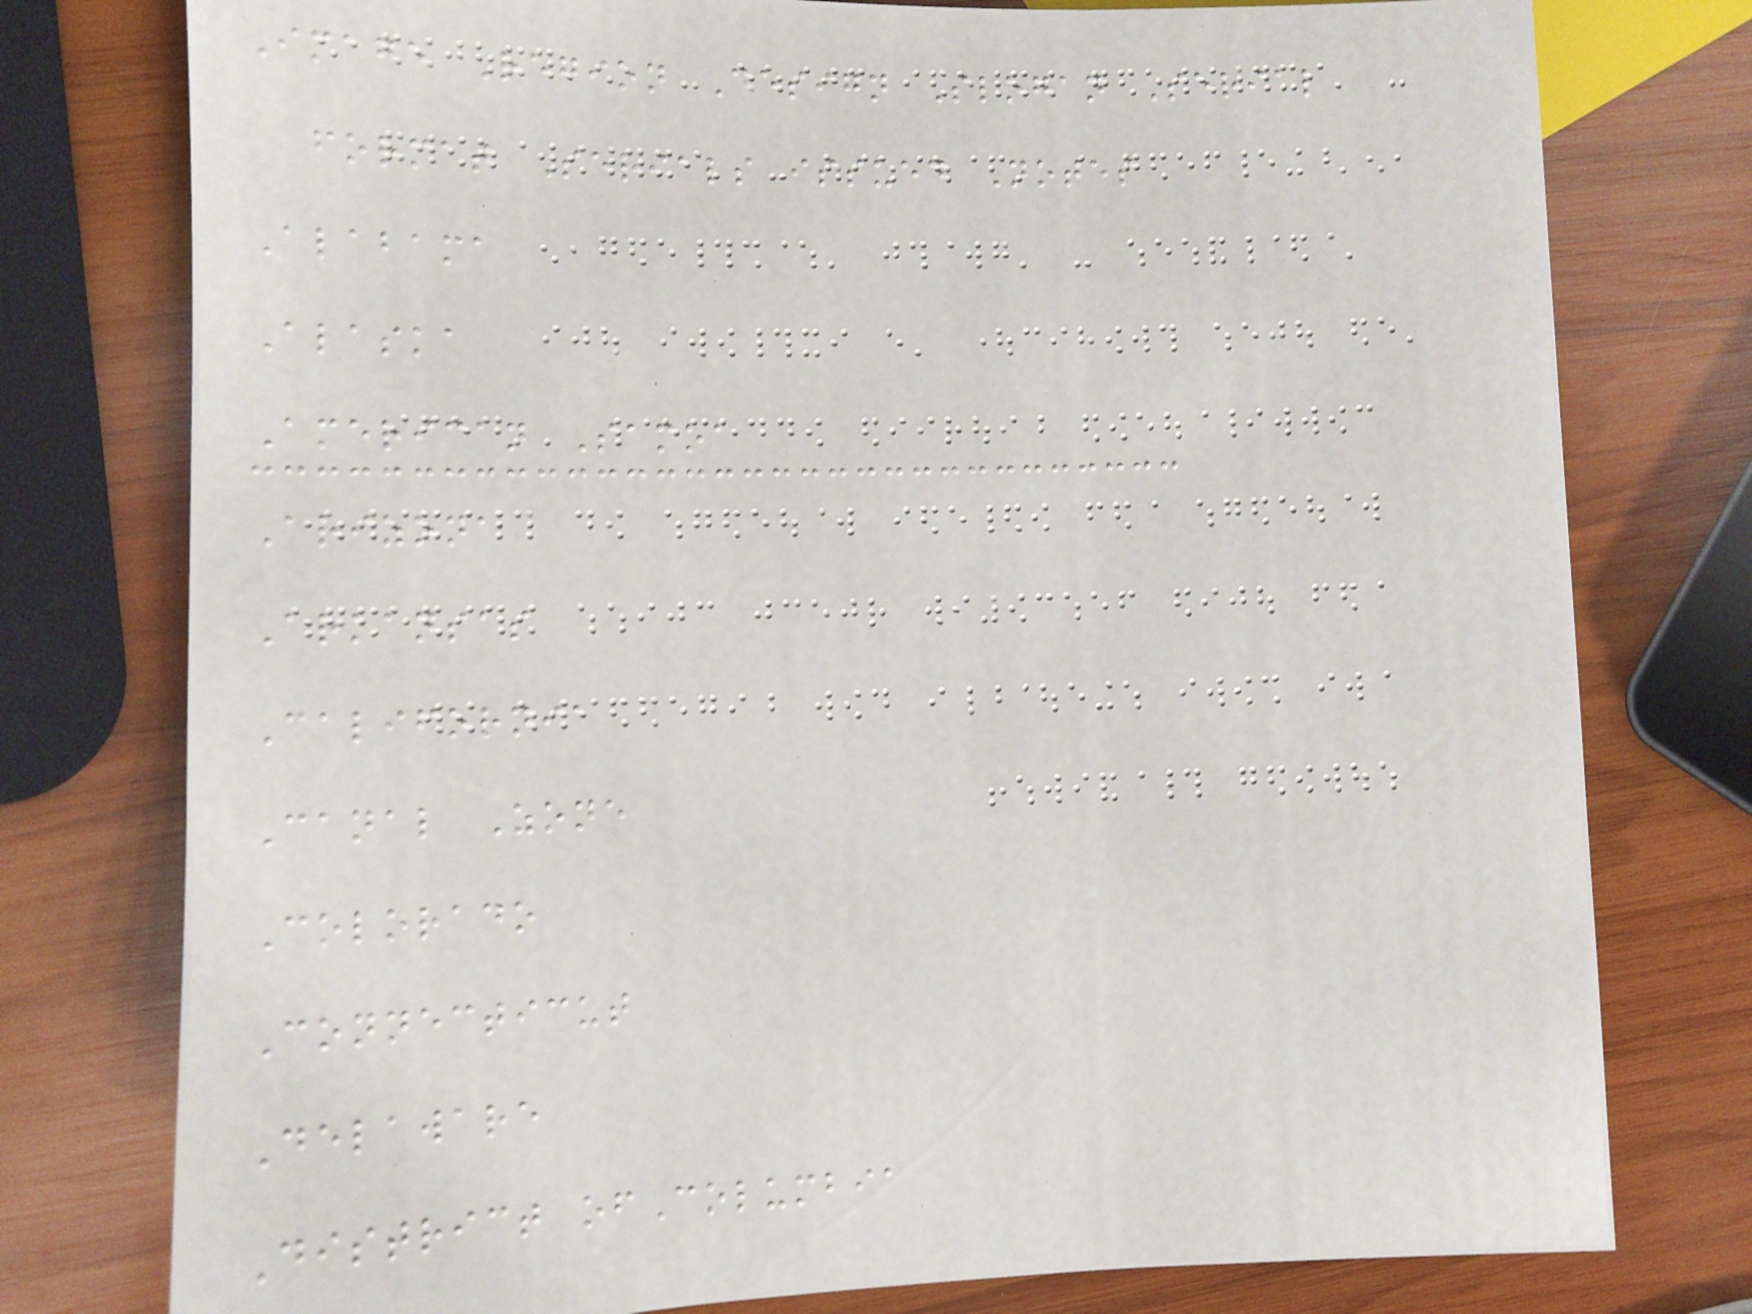Image Region Design Slogan Serial
format Serials issued Notes
Alabama
Alaska
American Samoa
Arizona
Arkansas
California
Canal Zone
Colorado
Connecticut
Delaware
District ofColumbia
